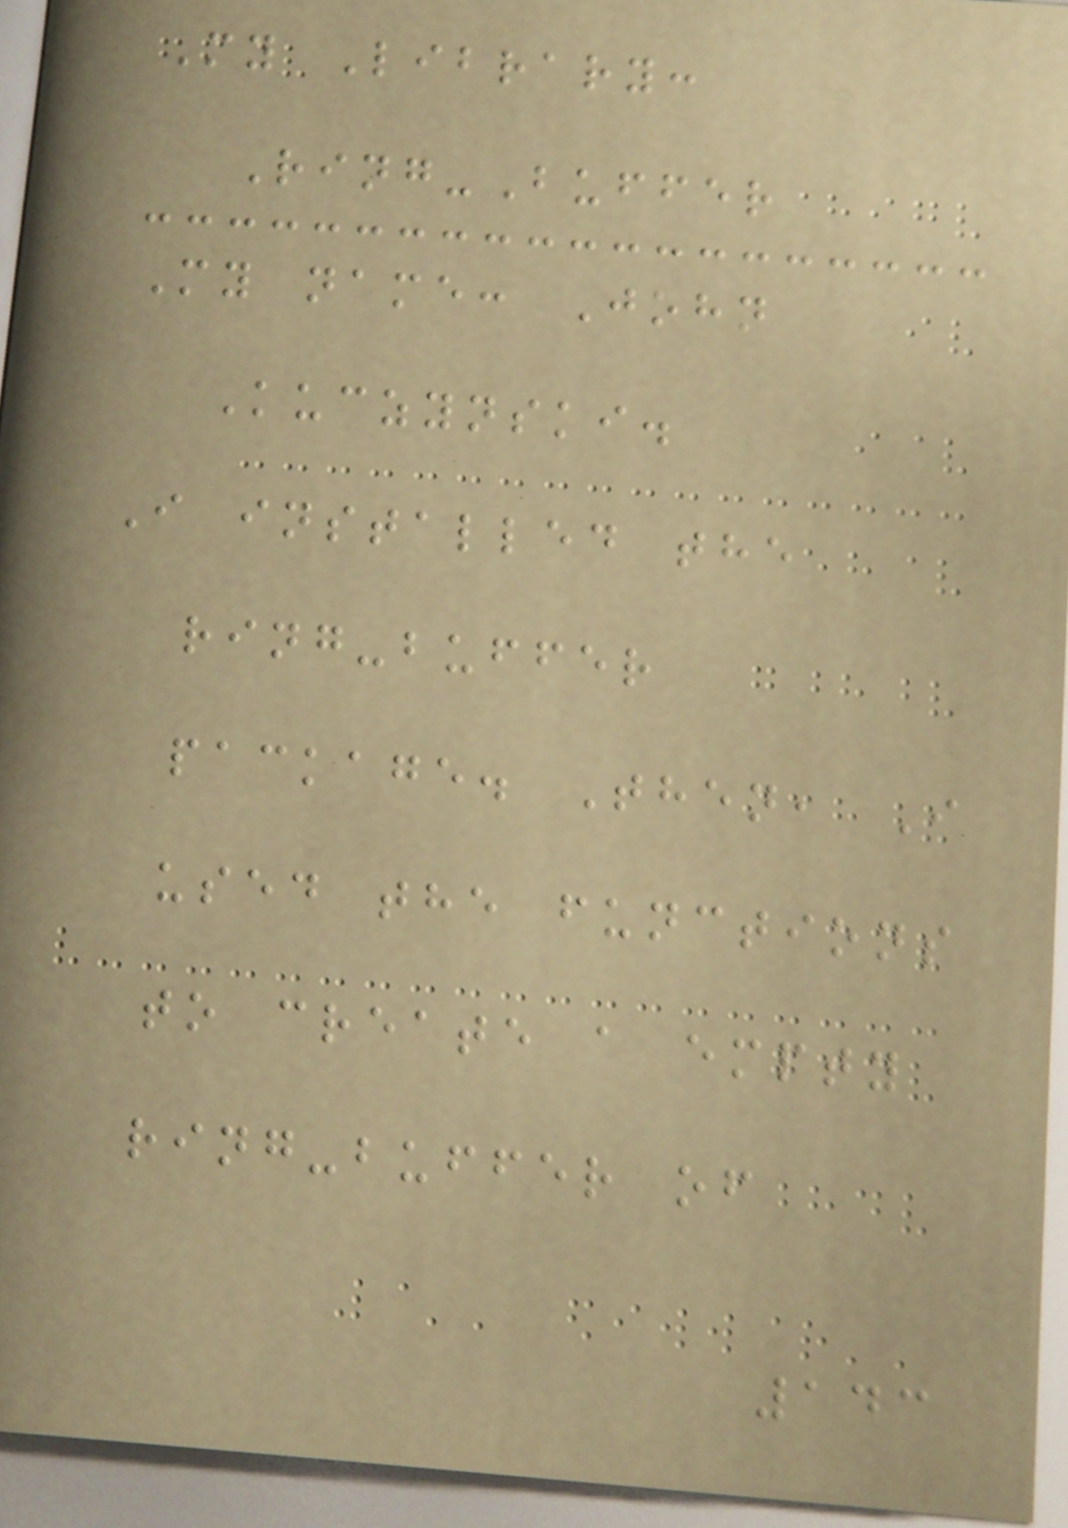My Library:
Ring-Buffer
My name: John
Kuczynski.
I installed the
ring-buffer
package. Then, I
used the functions
to create a empty
ring-buffer of
143
